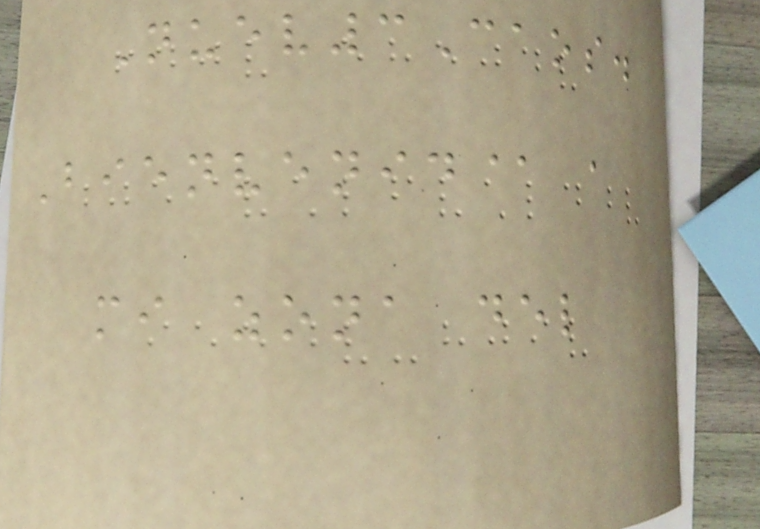Nuev3Caos.
Bienvenid@ a
mi zona del
